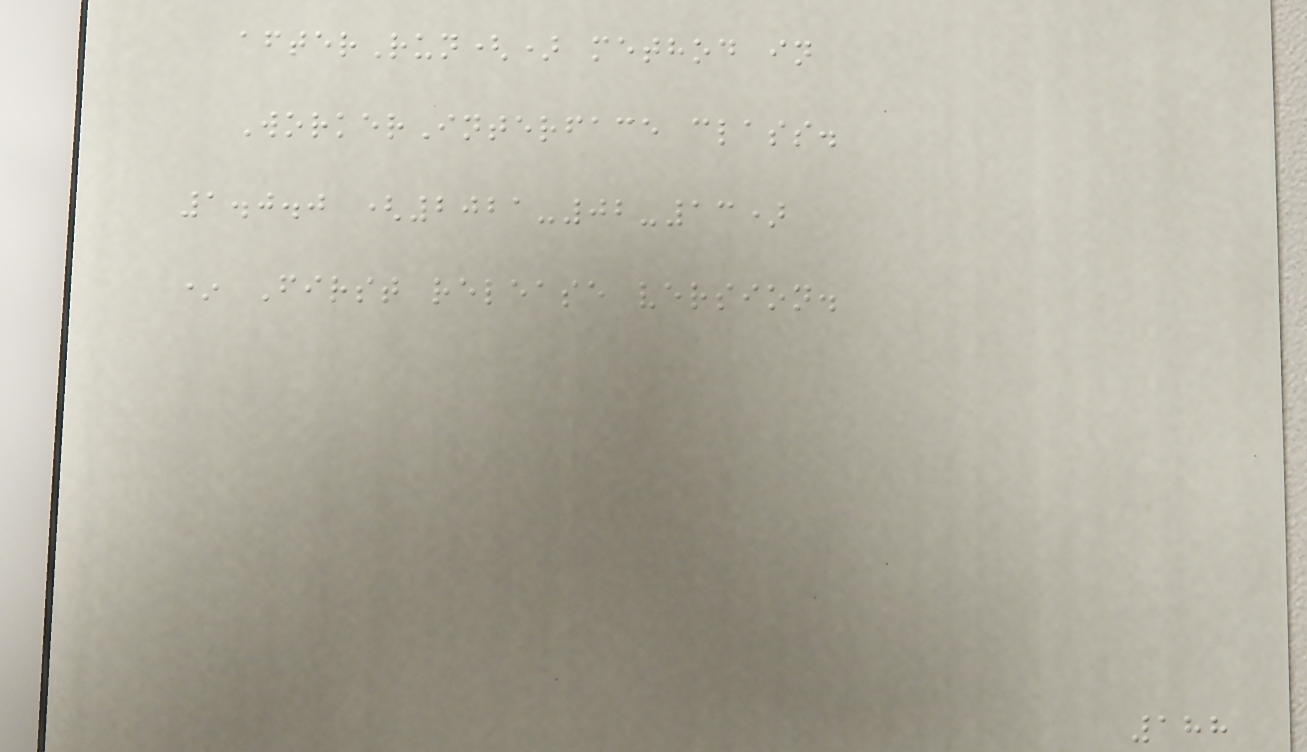afterRun() method in
WorkerInterface class.
1.0.0 (2021-02-13)
* First release version.
188
